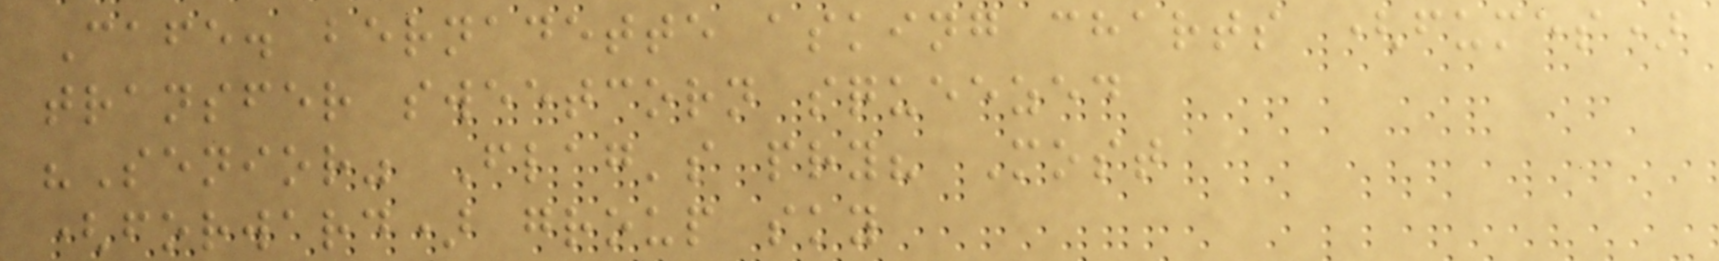Cafe. bernadette asking charts (fumes)
transfer sweetcorn squeezed
"Senior" Flag's pry? Most
(forward) group sky
